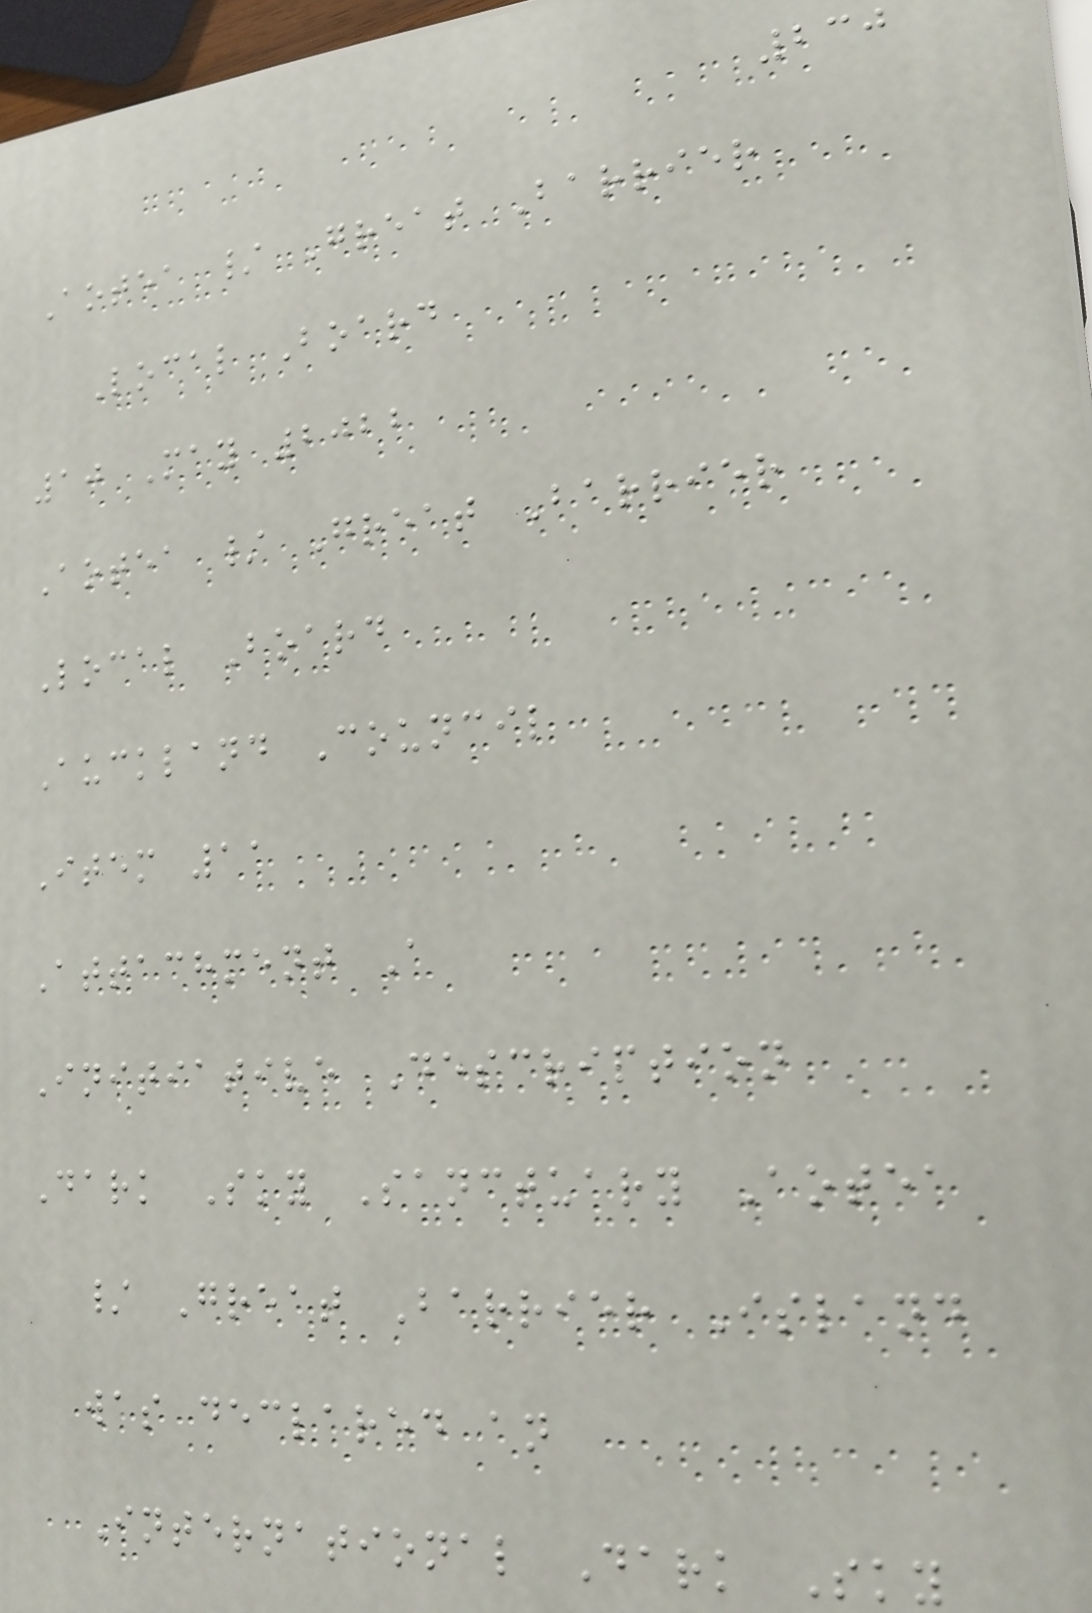230
Aotea / Great Barrier
Local Board
10 May 2022
Aotea / Great Barrier
Local Board
Auckland Council
Item 11
Attachment A
Initiative Description
Dark Sky Sanctuary Aotea
/ Great Barrier Island
was declared an
International Dark Sky
